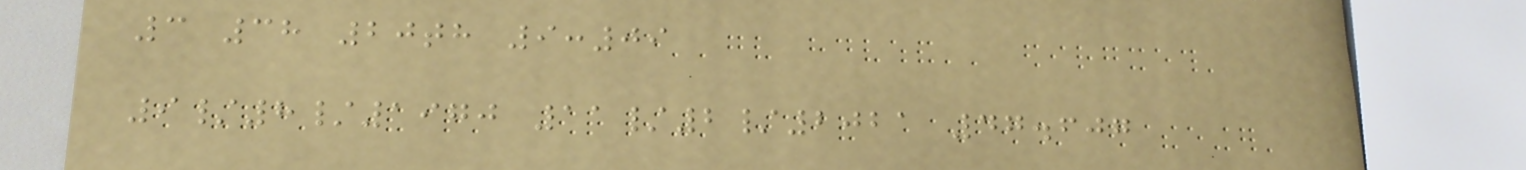3 38 20th 9:09
9/8/1970 11/2/2021 47.607
